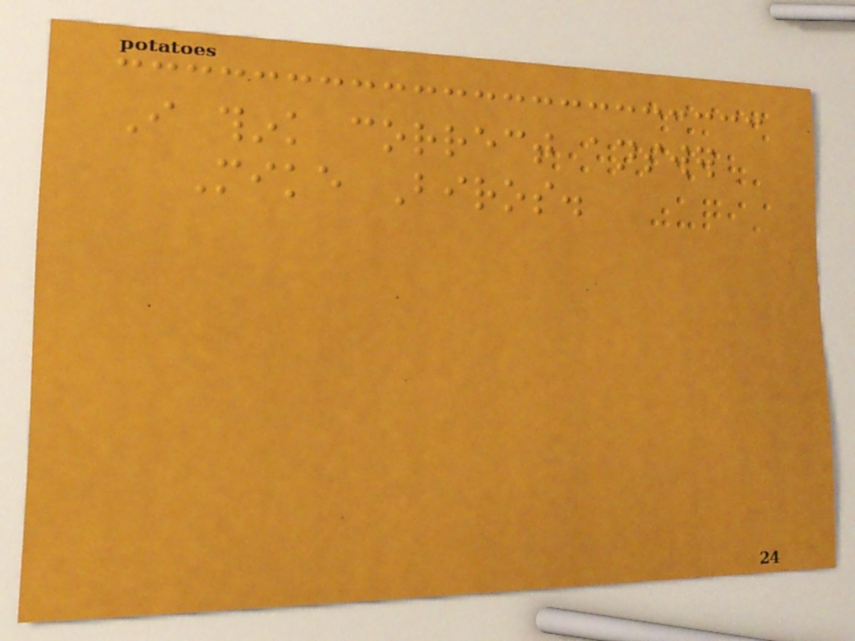I think correct answer
Mike Biros.
